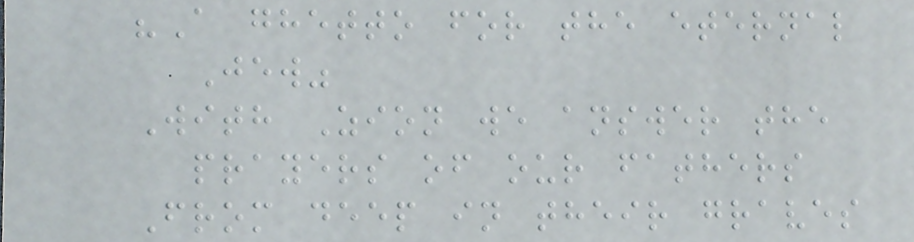"A ghetto for the eternal
Jew"
With Zion we answer the
prayers of our fathers
From deep in their graves
